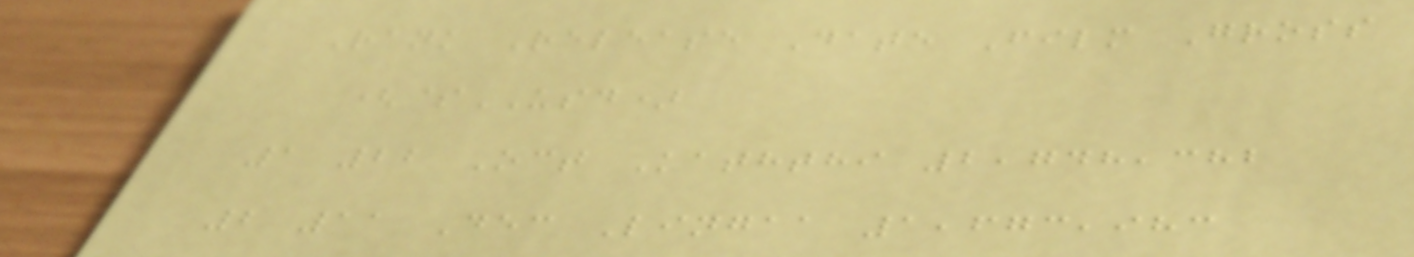Rank Release Date Film Gross
($USD)
1 22 Oct Kaththi 2,748,382
2 11 Dec Lingaa 1,673,983
